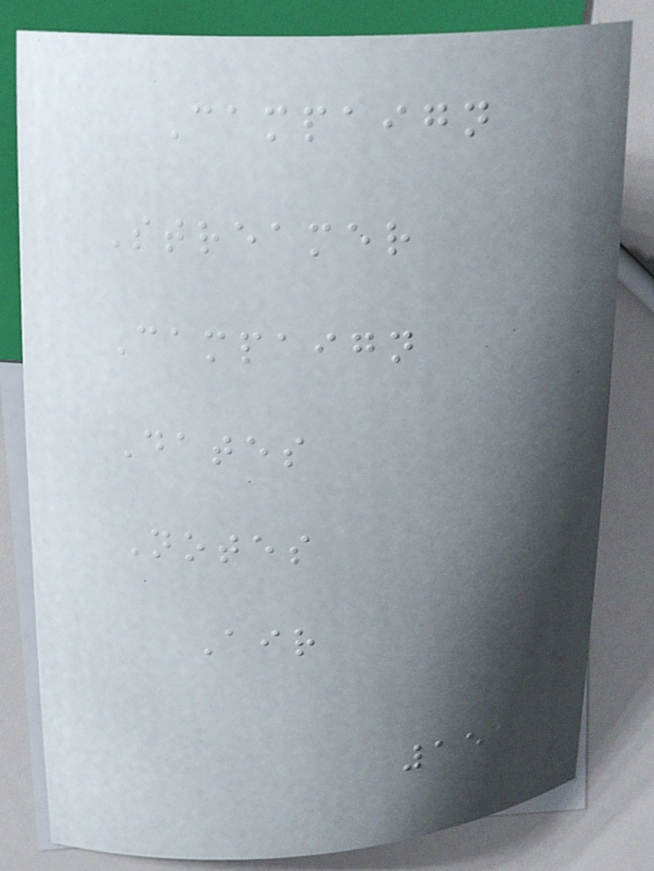Campaign
Streamer
Campaign
Dates
Notes
Air
153
